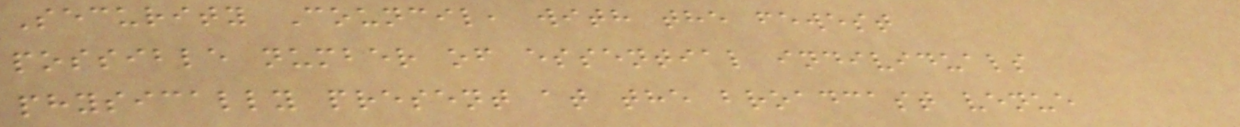Security Council, with the fewest
possible number of essential individuals
physically present at the broadcast venue
